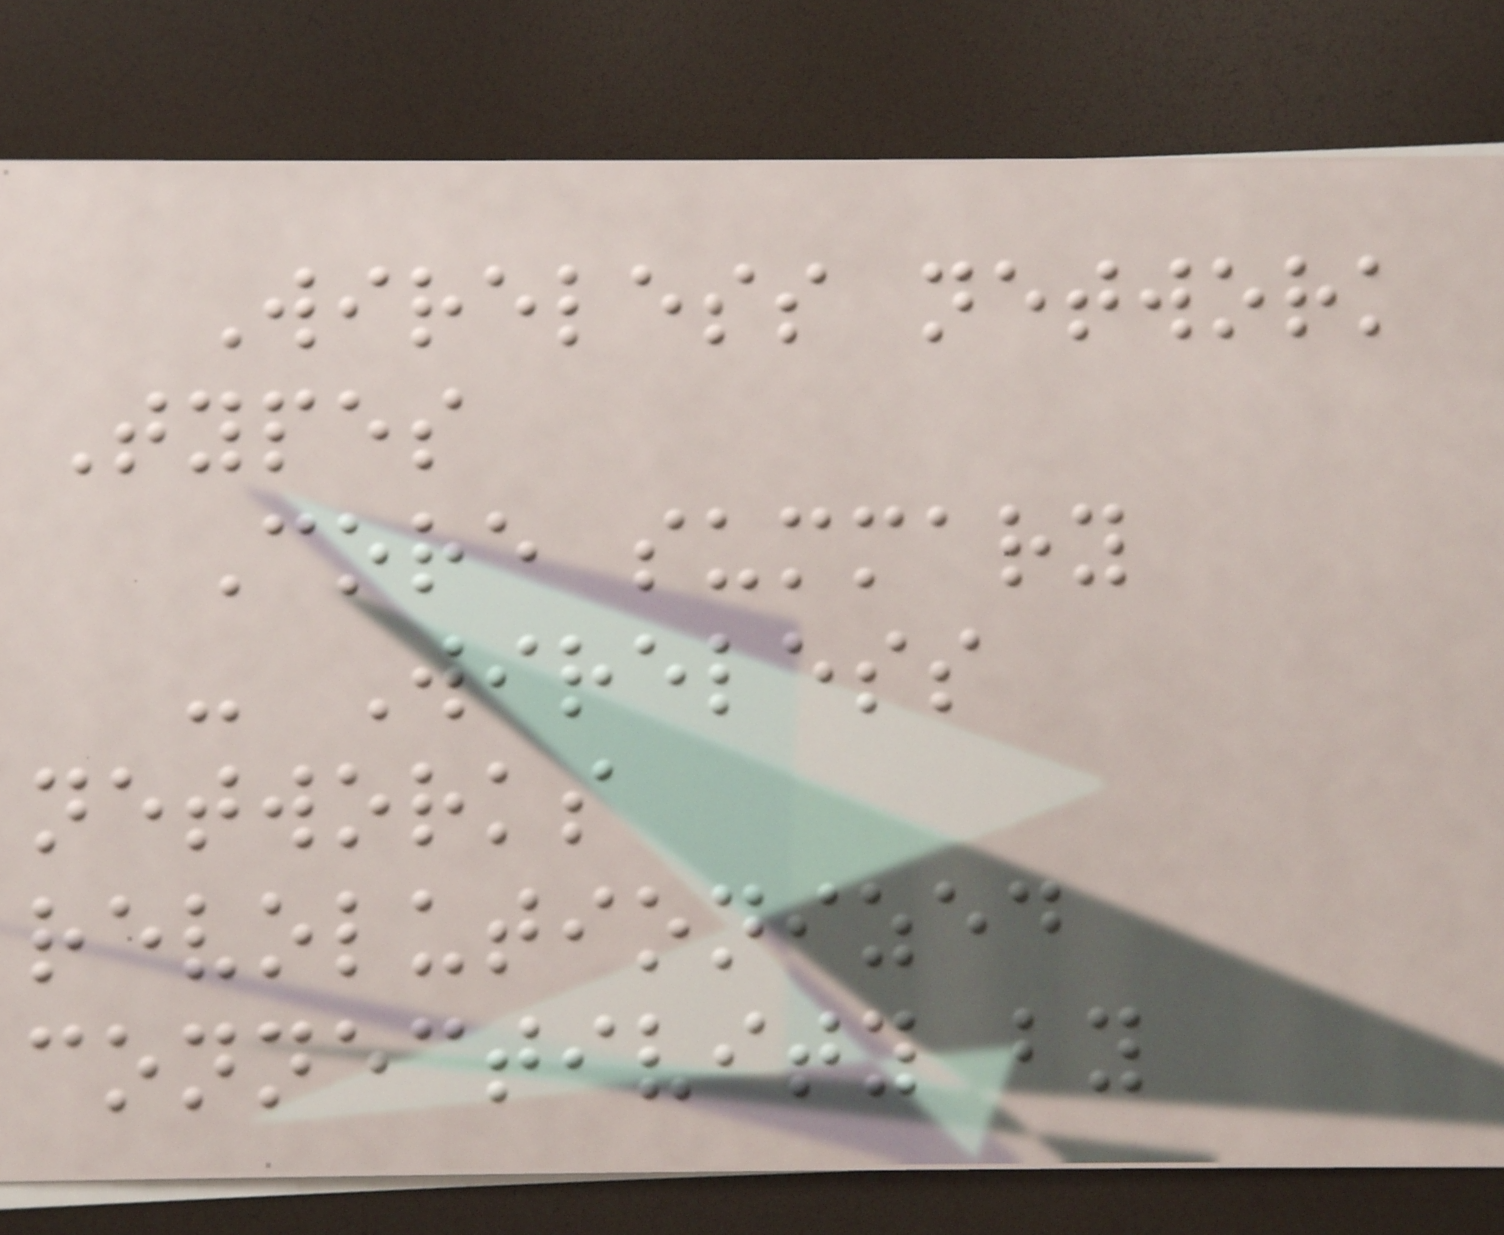Wireless network
Types
Core summary
- Wireless
networks
revolutionized
connectivity by
